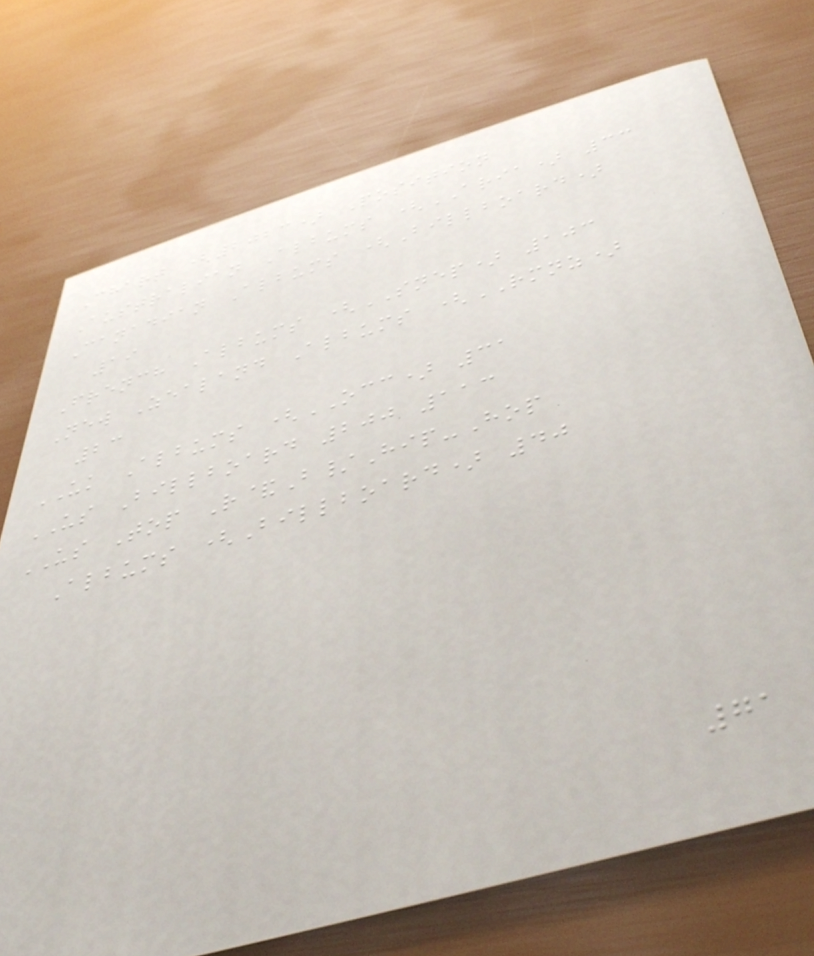Chart (2023) Position
Australian Albums (ARIA) 33
Canadian Albums (Billboard)
19
French Albums (SNEP) 103
New Zealand Albums (RMNZ)
23
UK Albums (OCC) 31
US Billboard 200 113
US Top R&B/Hip-Hop
Albums (Billboard) 40
71
